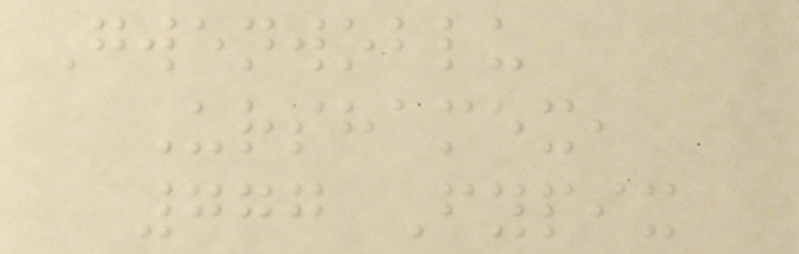Gwenwoblu
Urshamex,
777 Fypix
